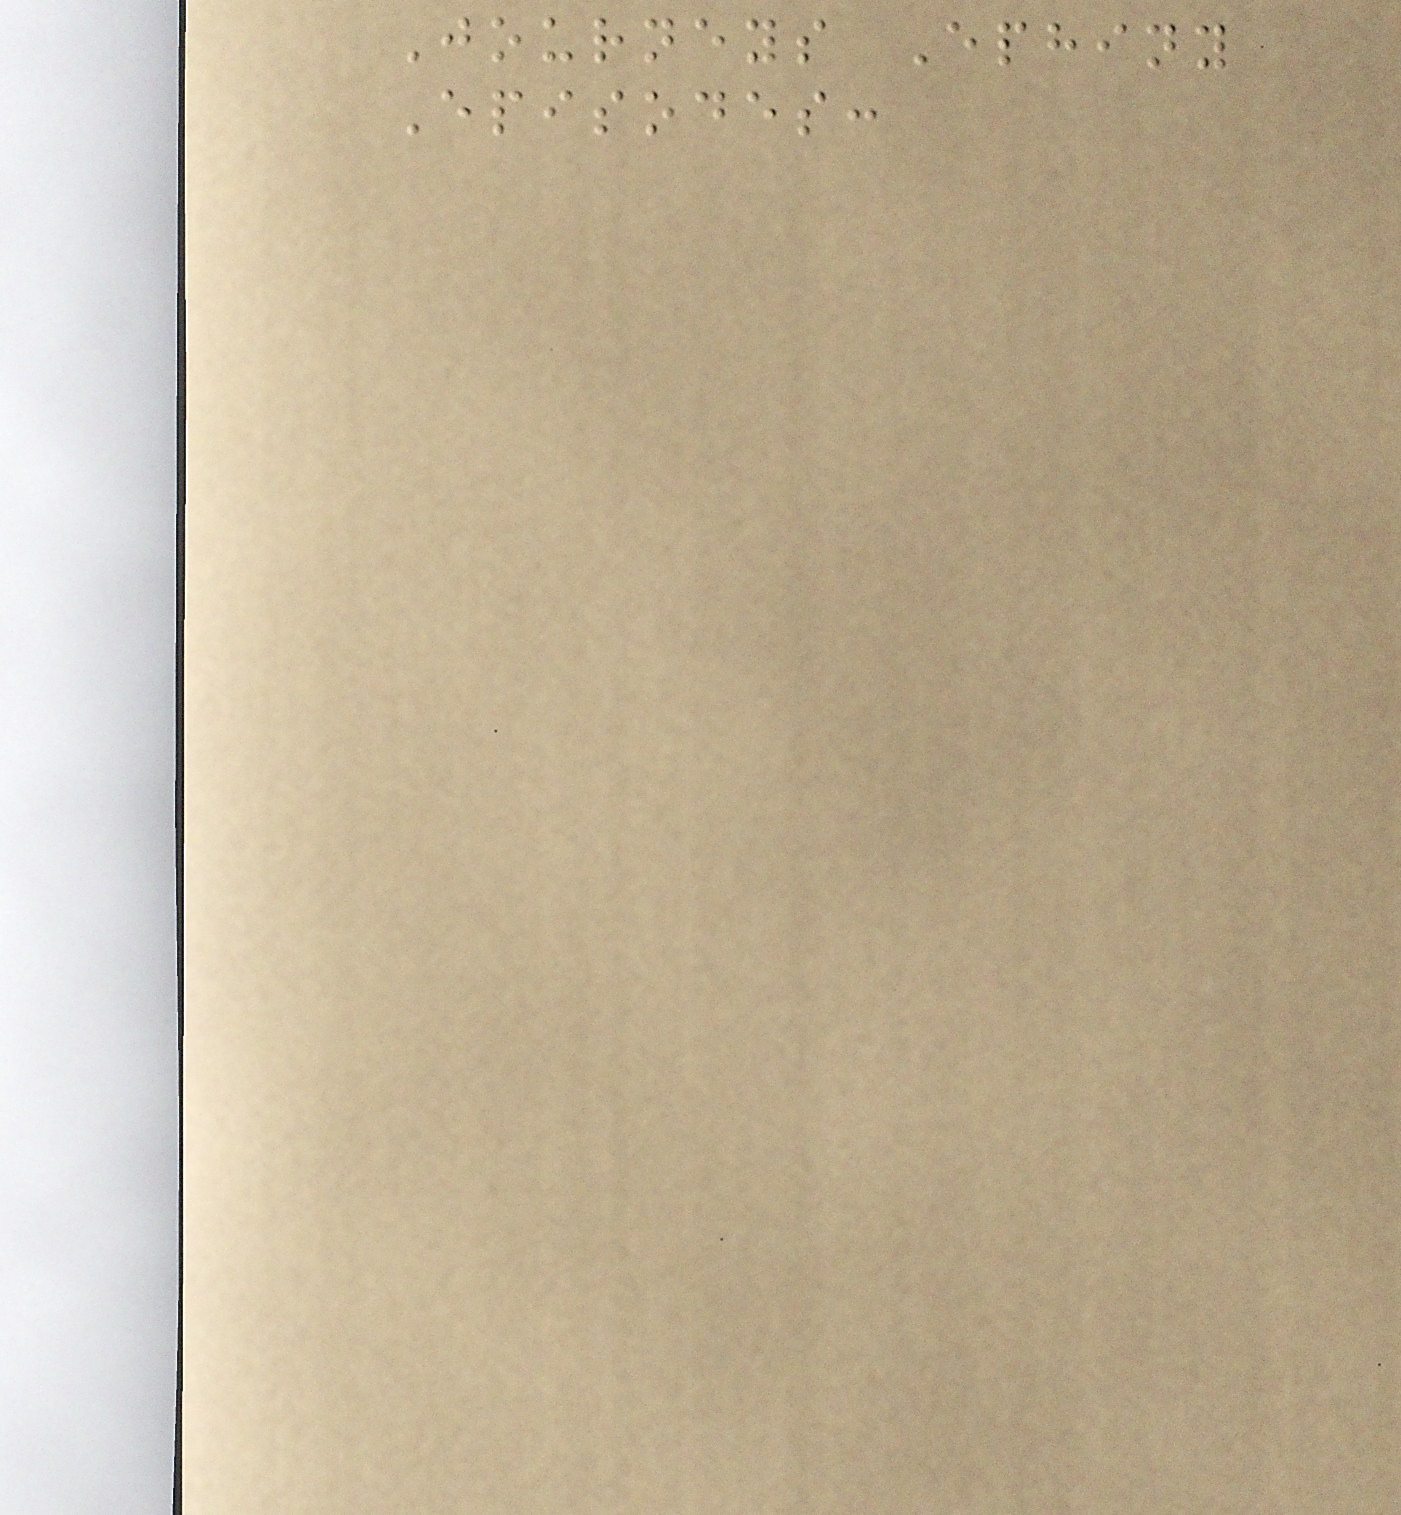Journeys Ephiny
Episodes:
